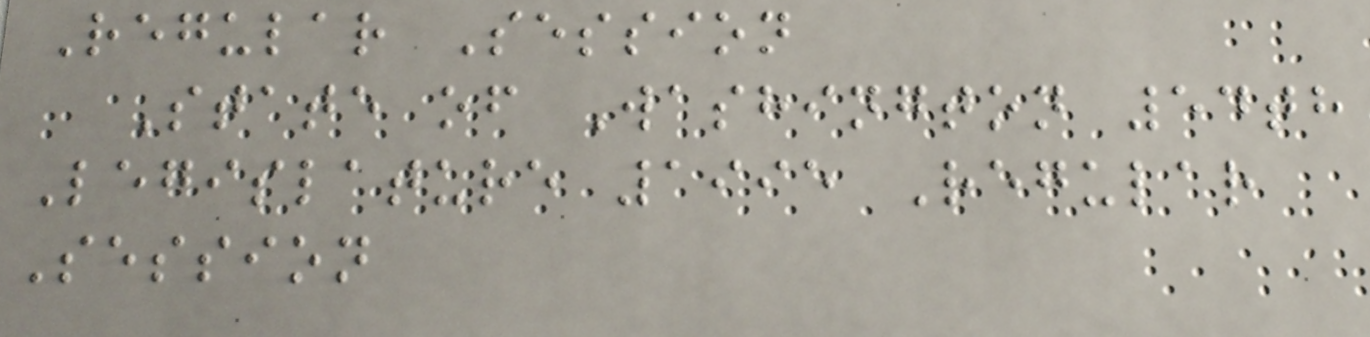Regular Session
State of Washington 54th
Legislature 1995 Regular
Session
